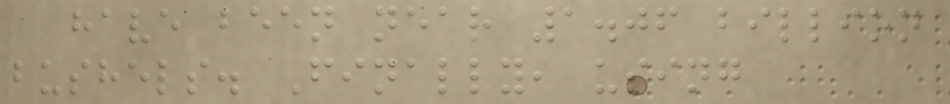have been near 1.06 billion
bushels. Finally, using
